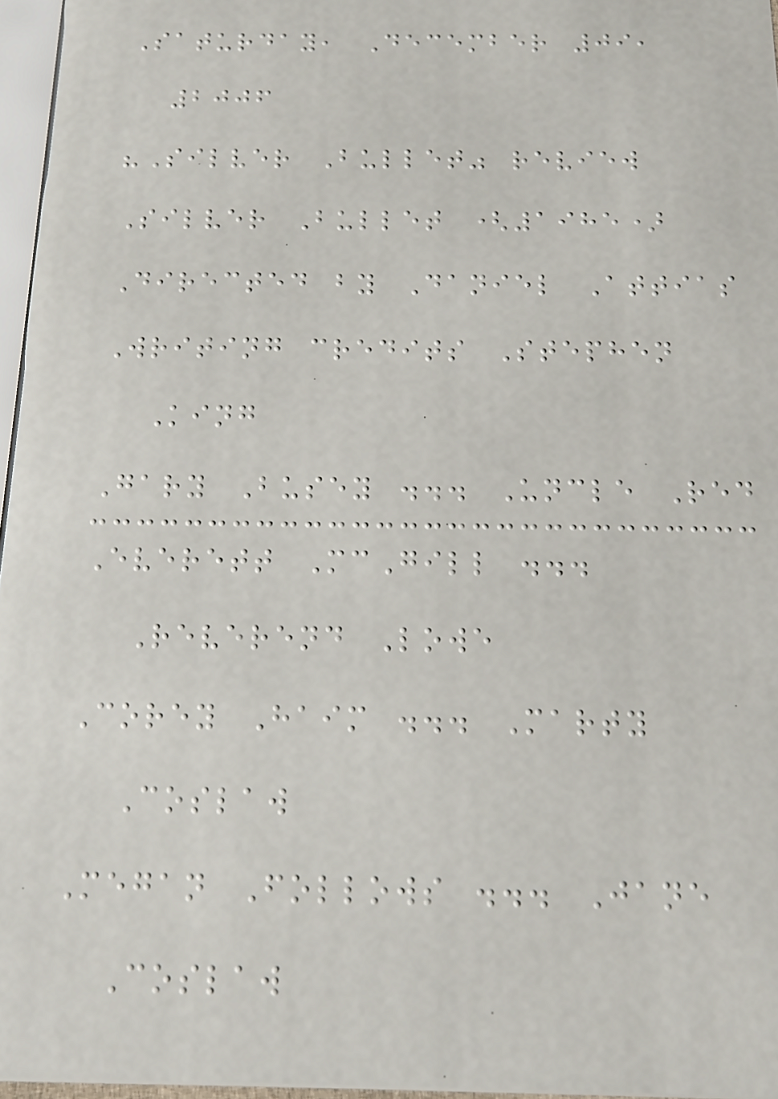Saturday, December 09,
2006
"Silver Bullet" review
Silver Bullet (1985)
Directed by Daniel Attias
Writing credits Stephen
King
Gary Busey ... Uncle Red
Everett McGill ...
Reverend Lowe
Corey Haim ... Marty
Coslaw
Megan Follows ... Jane
Coslaw
